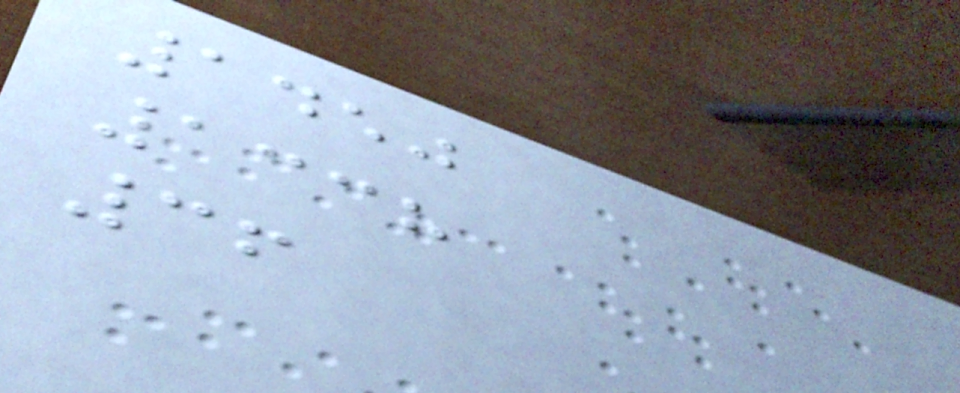1450
1338
36
